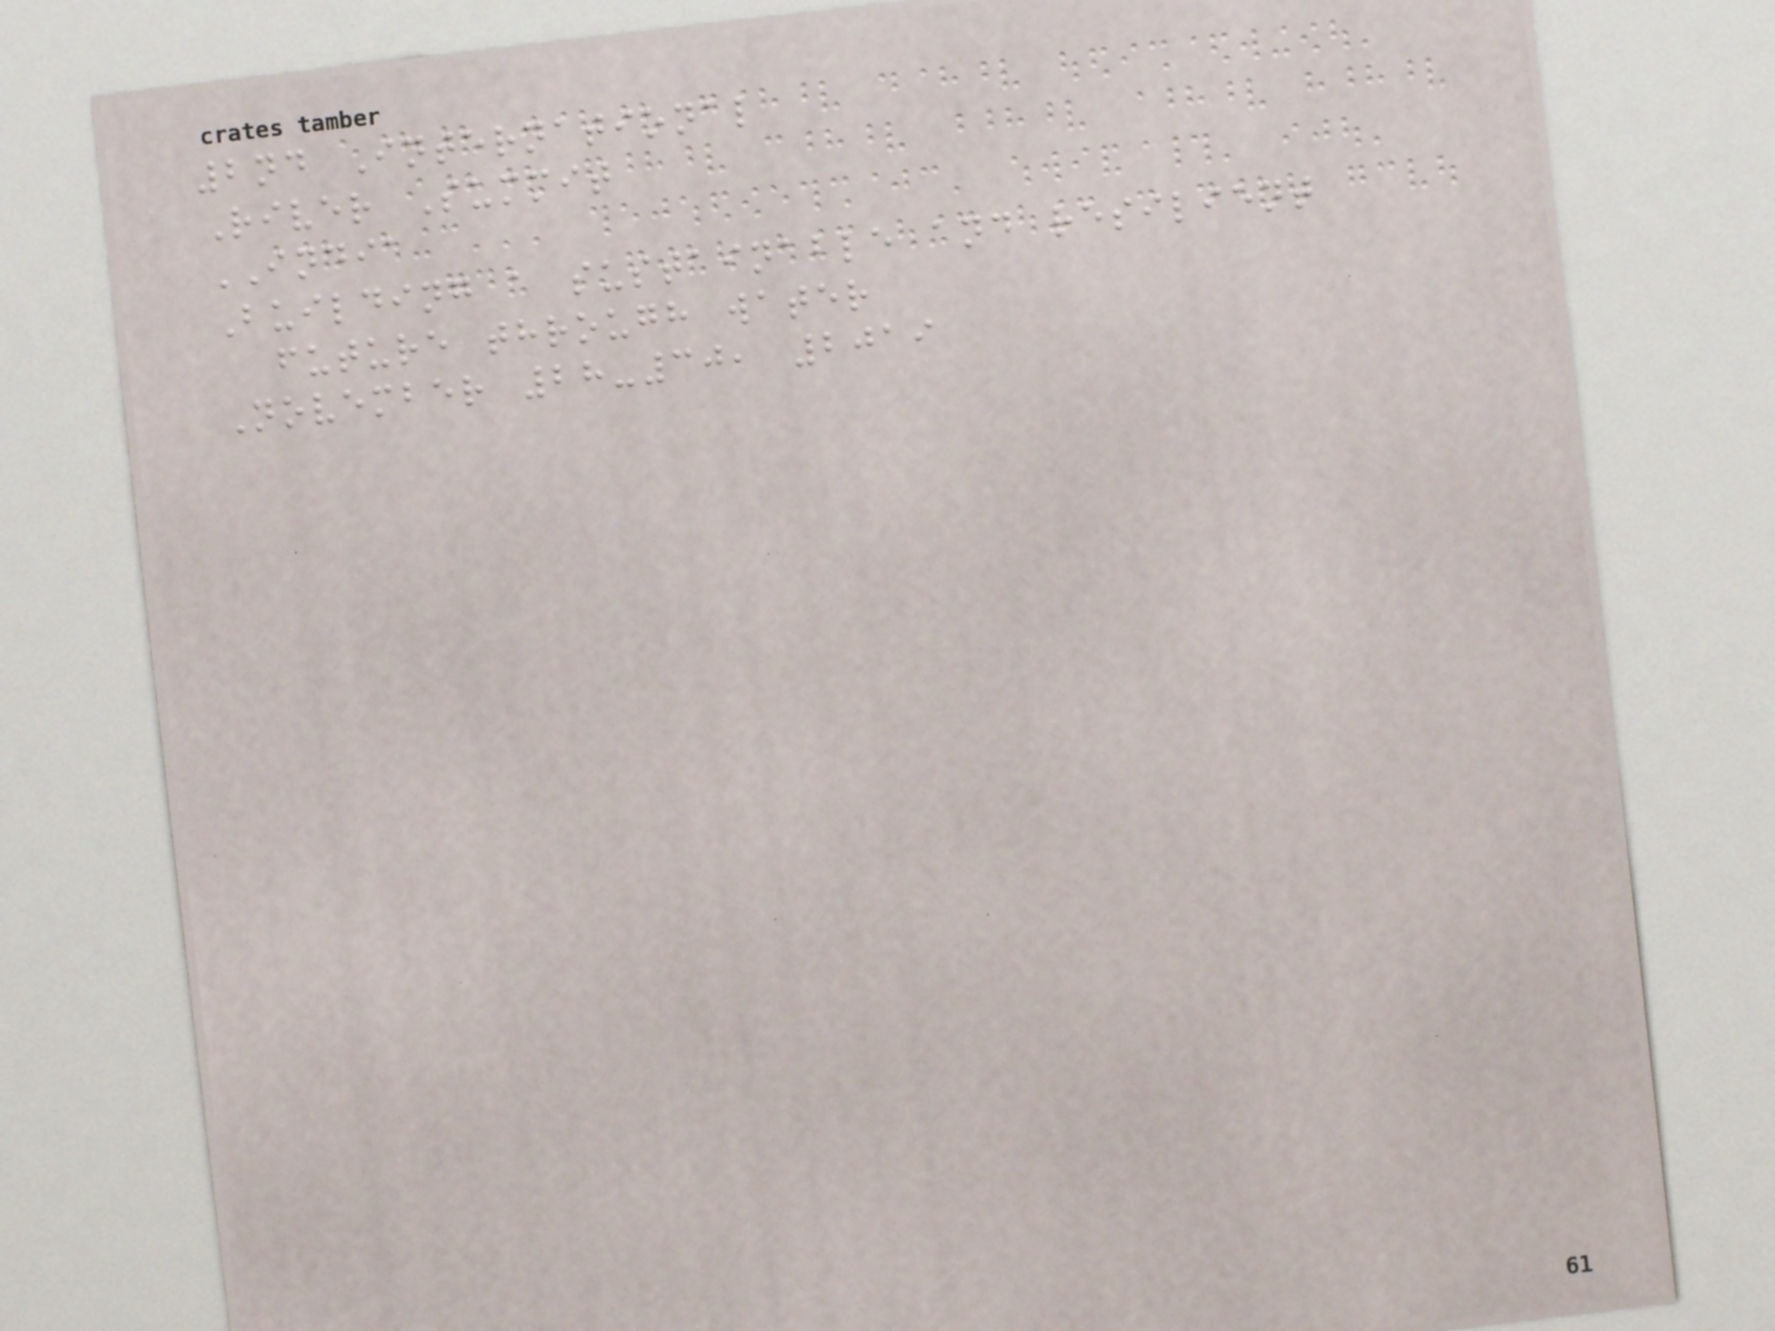2nd International
River Summit
INDIA
Building a sustainable and resilient
future through water
November 28-30, 2019
